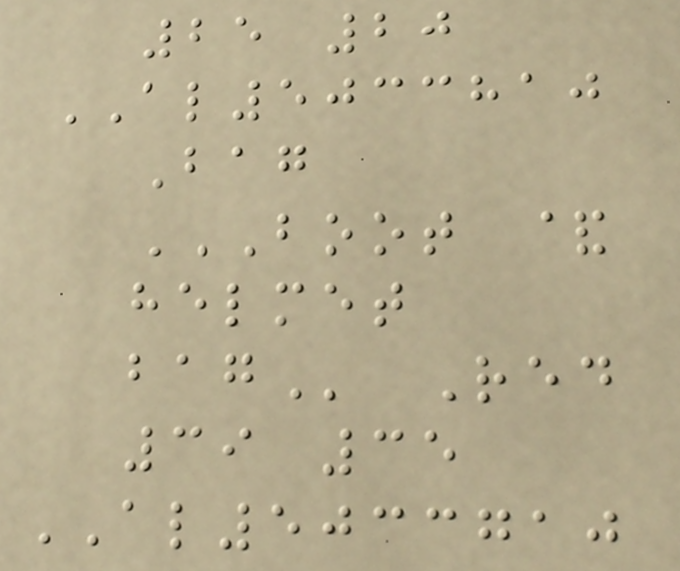25 20
AL5033810
Bag
BOOT &
HELMET
BAG Red
39 35
AL5033710
